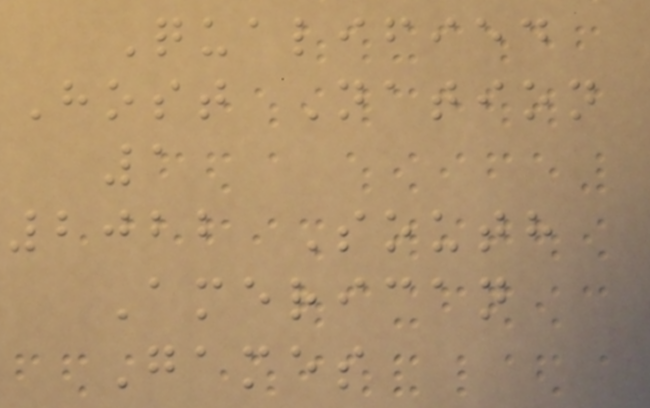Qualified
Host Nation
1
2022 South
American
Games
